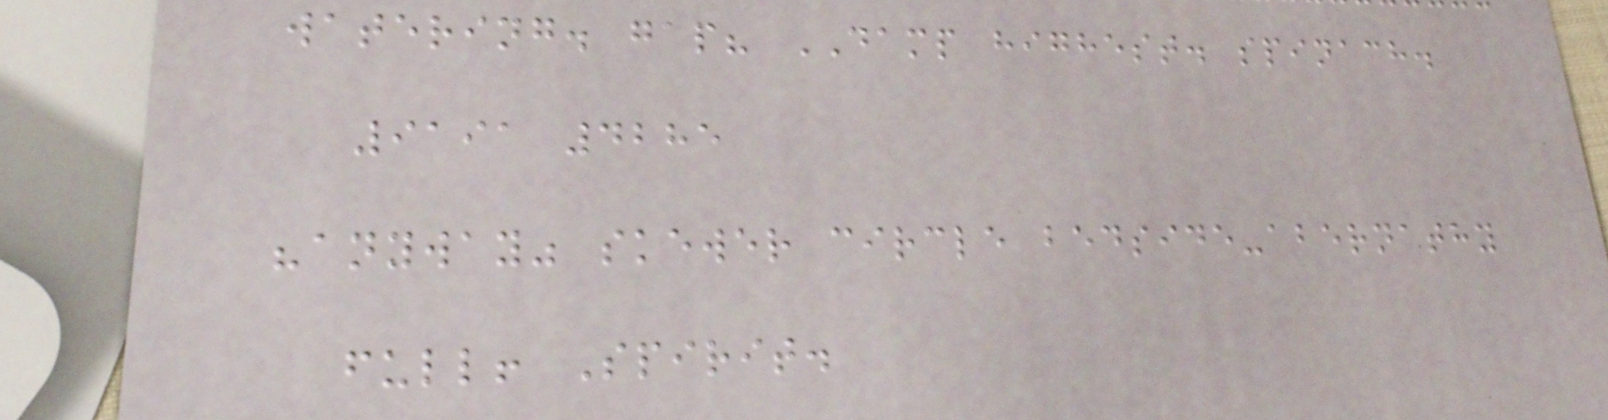watering. gap? DAMP highest. spinach.
9191 4285
"anyway" skewer circle bedside-abernathy
full! Spirit.
